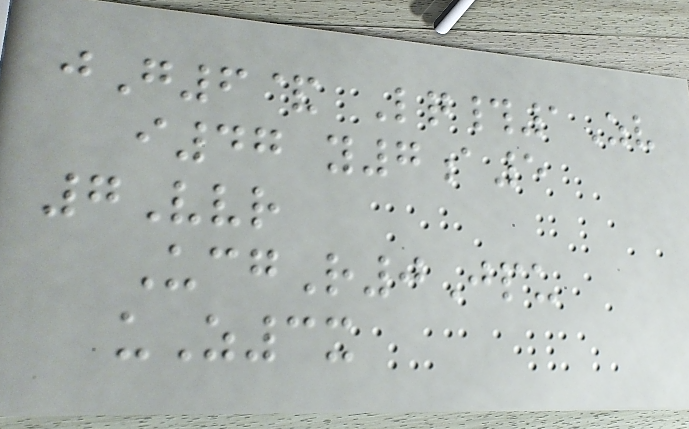jG6& Lq#1Zv
i47 y7a5
7Vvr
UcgR0Jpu
uZ3x
